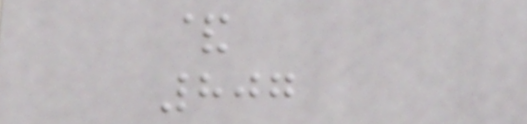&
807
